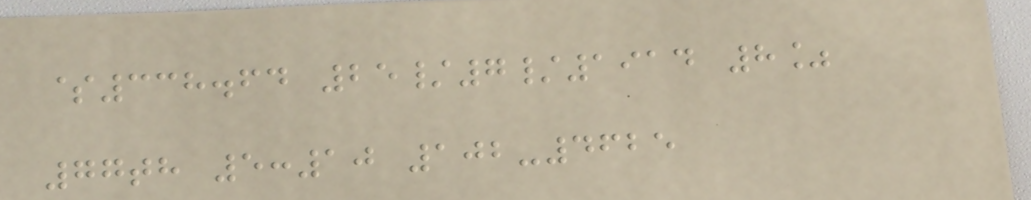$338.64 25/7/1914 8%
77th 5:10 102-4625
